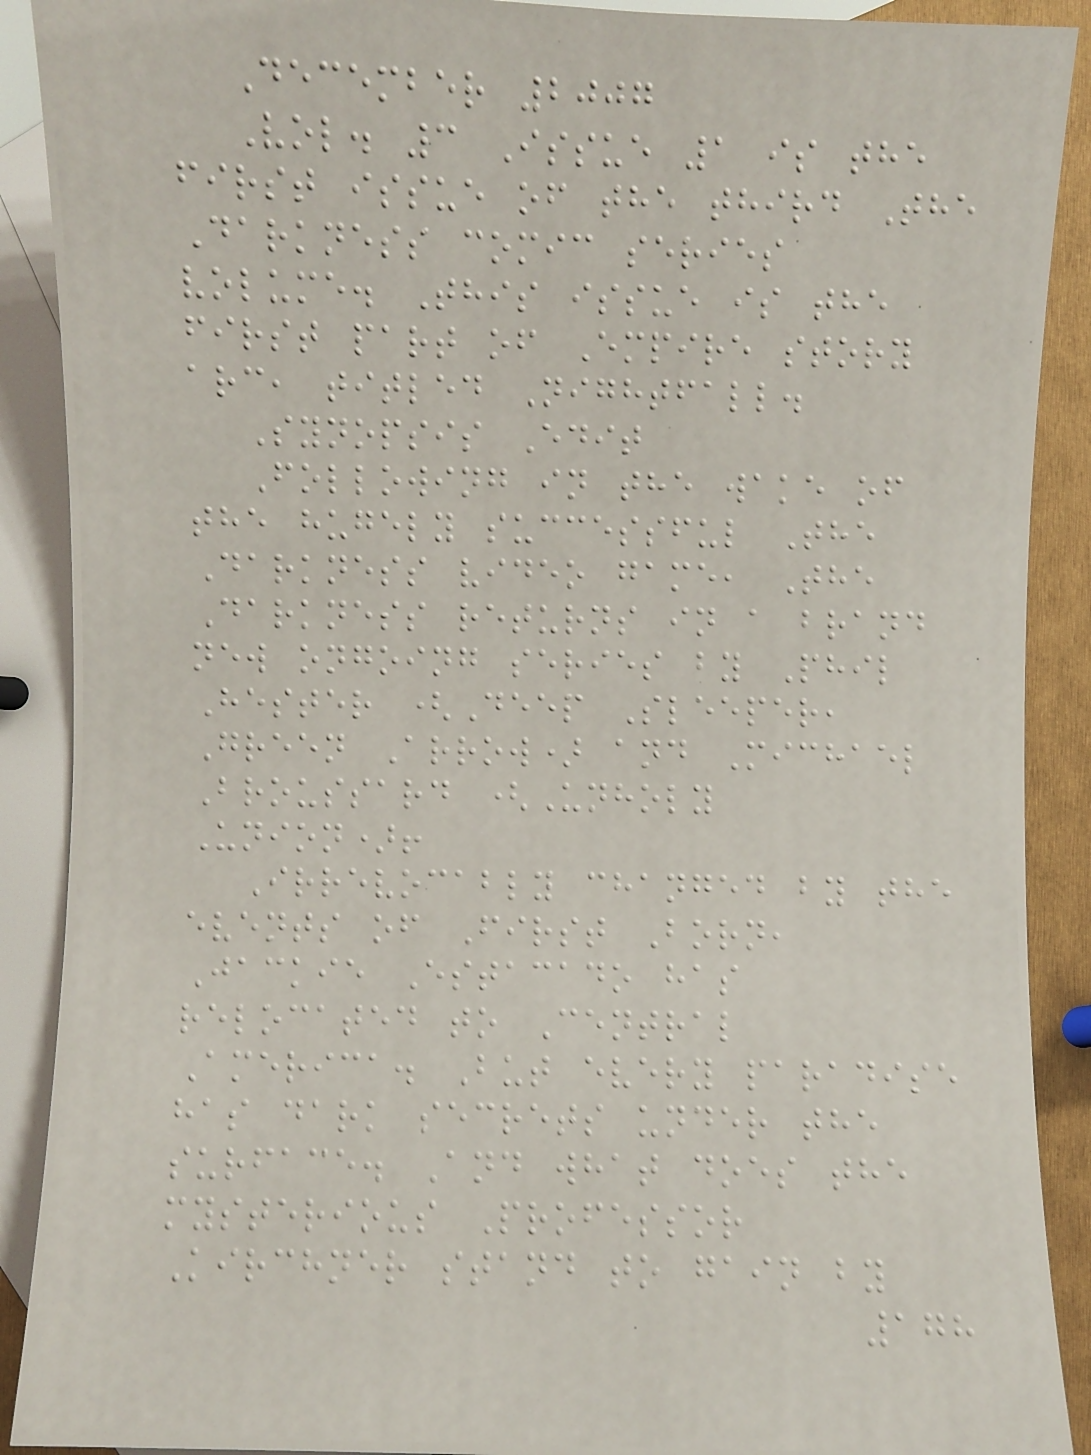December 2007
Vol. 3 Issue 1 is the
first issue of the third The
Darkness comic series
volume. This issue is the
first part of Empire story
arc, titled Nightfall.
Synopsis Edit
Following in the wake of
the hugely successful The
Darkness video game, The
Darkness returns in a brand
new ongoing series by Phil
Hester (Deep Sleeper,
Green Arrow) and Michael
Broussard (Unholy
Union)!
Irrevocably changed by the
events of First Born,
Jackie Estacado has
relocated to Central
America. But every paradise
has dark secrets under the
surface. And what does the
mysterious Professor
Kirchner stand to gain by
178
